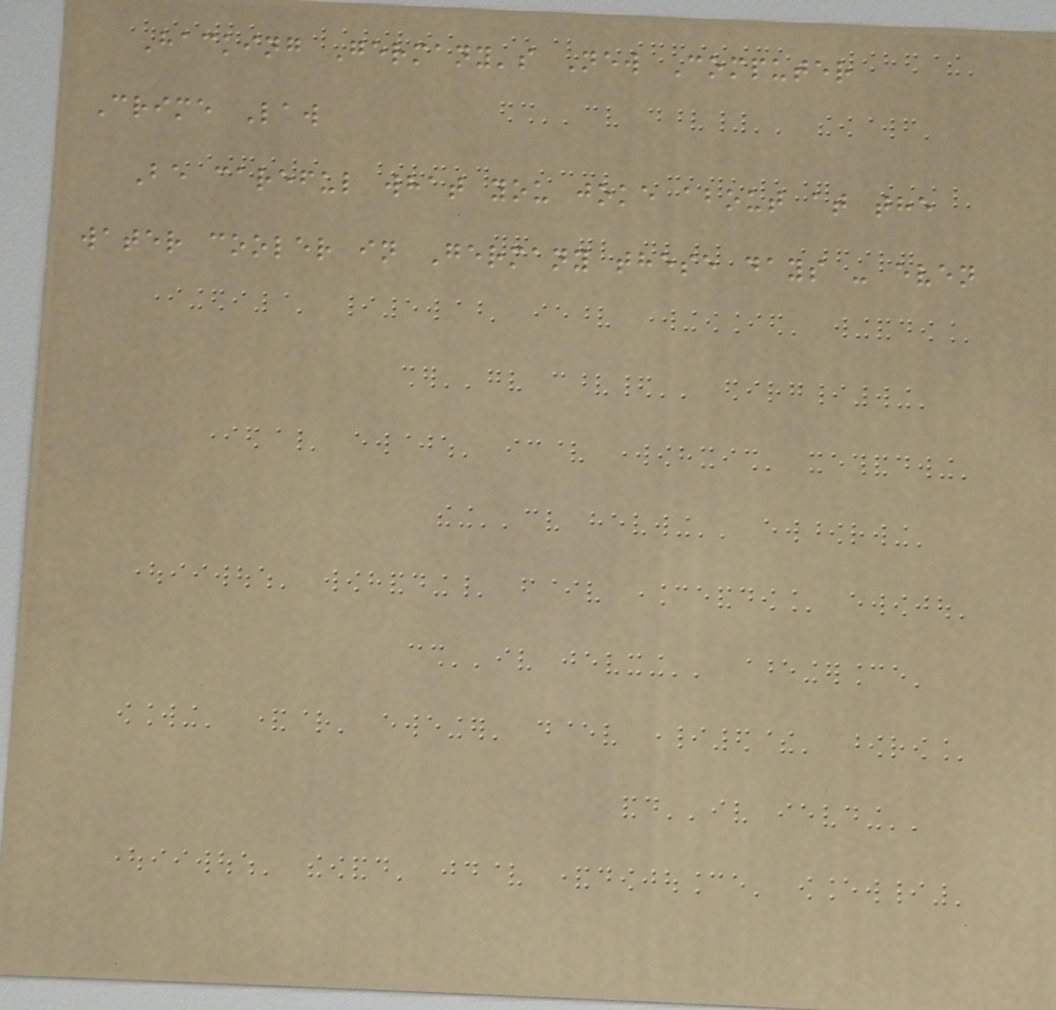Hacking Germany's New Computer
Crime Law
Be careful what you joke about at the
water cooler in Germany these days - even
